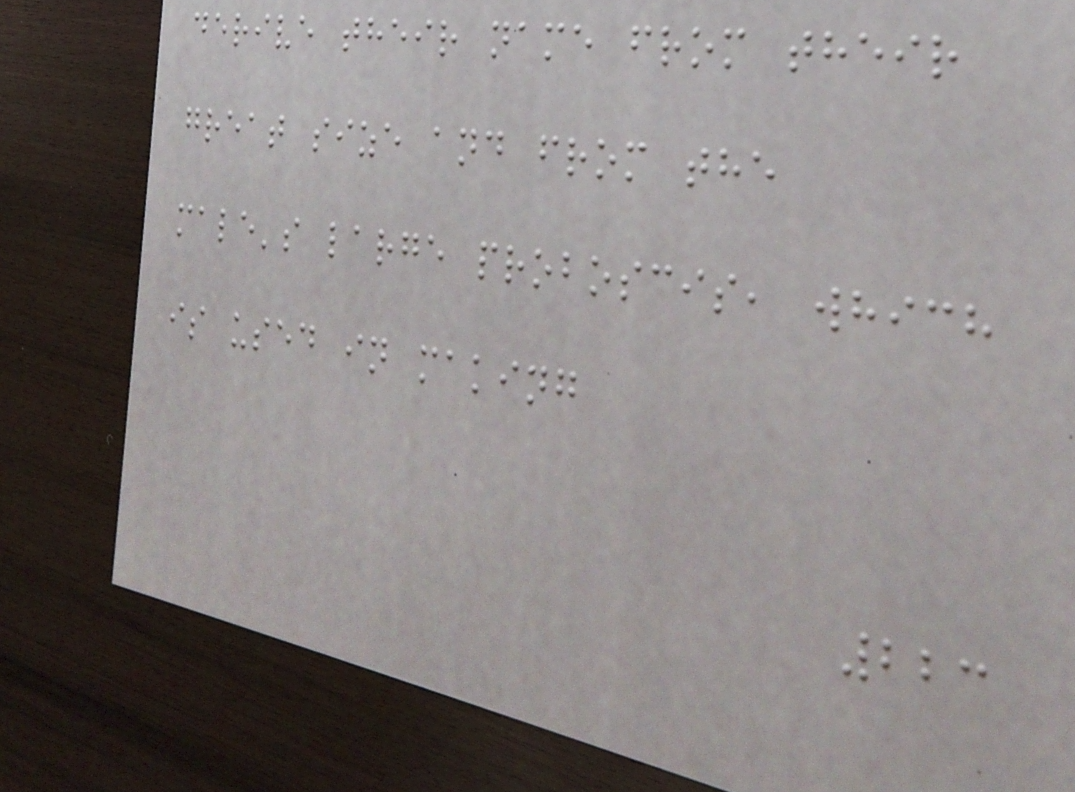derive their name from their
great size and from the
male's large proboscis, which
is used in making
223
